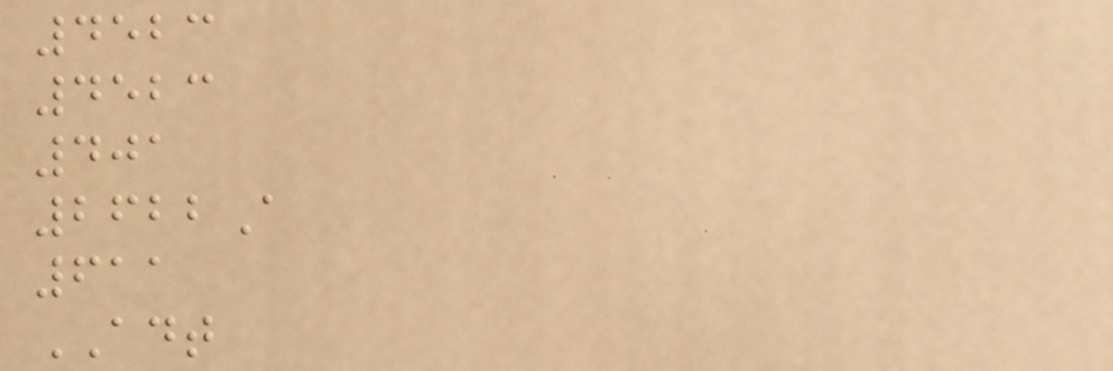4523
4523
401
2622A
611
ADT
